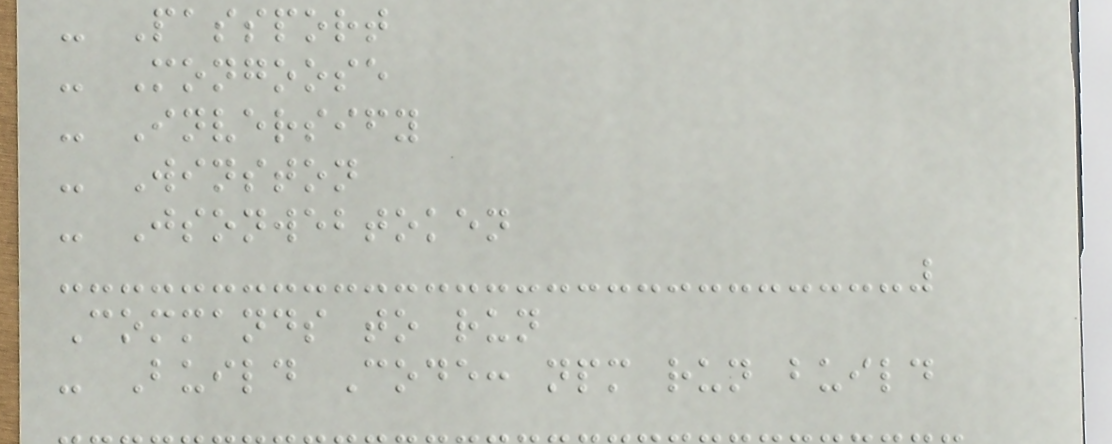- Passport
- Mongoose
- Inversify
- Winston
- Jsonwebtoken
Commands to run
- Build Code: npm run build
